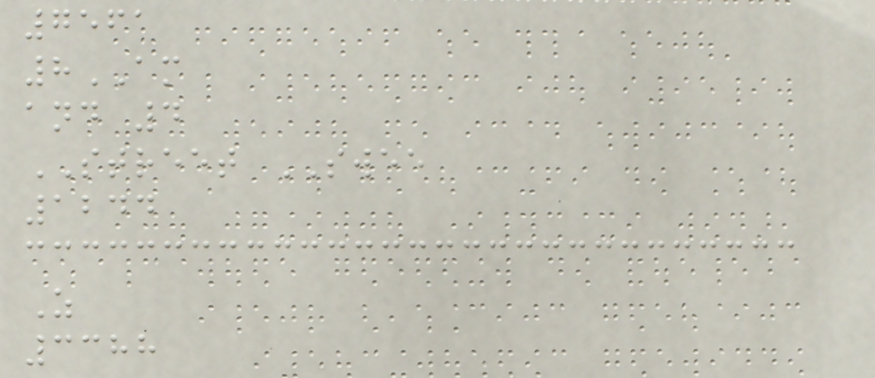7561
8AM
and 4
STREET SWEE
1244
Z
3388
